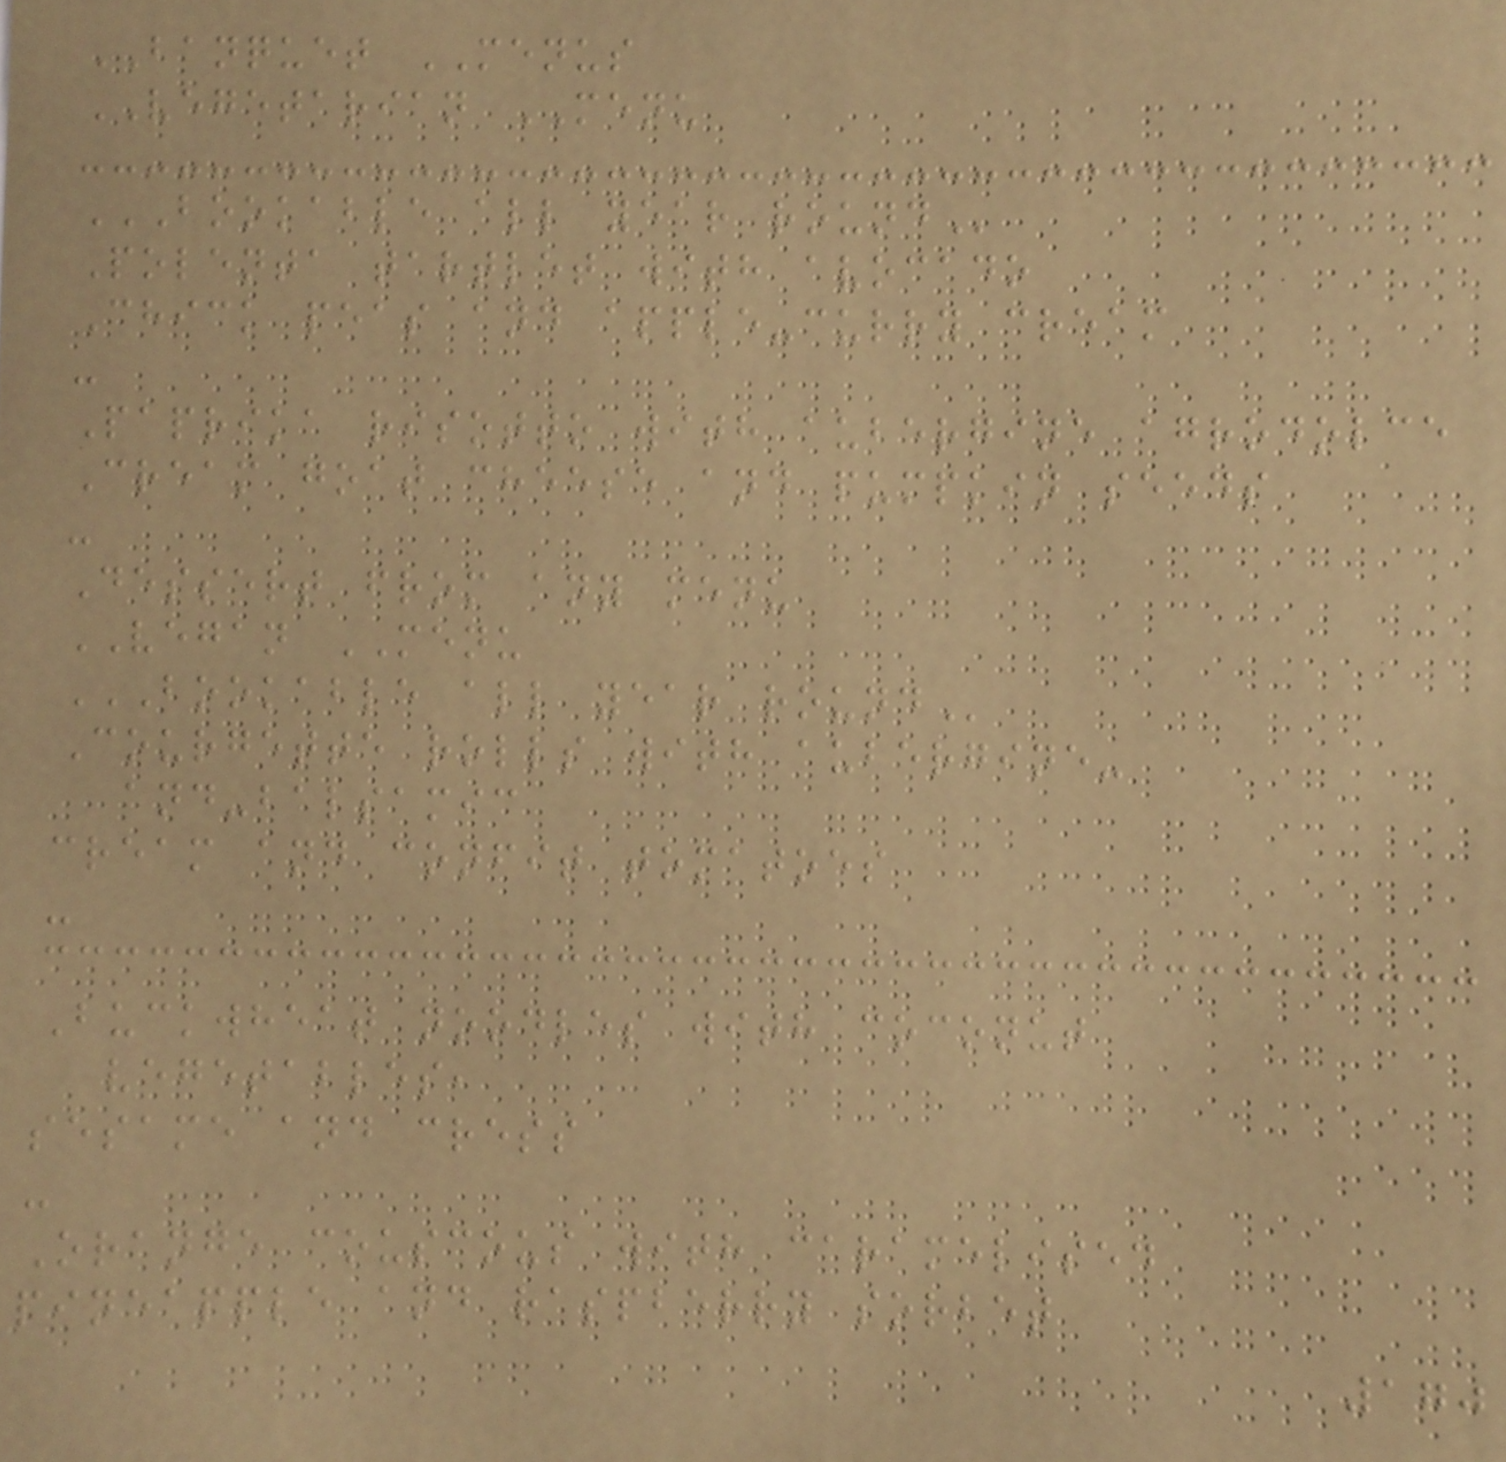BANQUET MENUS
VEGETARIAN MENU
BOOKABLE ALL YEAR ROUND
Polenta tartlet with avocado
Chick peas and apple-curry cream
-
Paprika risotto with aubergine agrodolce
Cream goat cheese and pumpkin seeds
-
Dessert from any menu
VEGAN MENU
BOOKABLE ALL YEAR ROUND
Courgette rolls with aubergine-
and-balsamic
cream and confit tomatoes
-
Buckwheat noodles with coconut
vegetables,
sesame and cress
-
Orange couscous with caramelised
pineapple and raspberry sorbet
170
